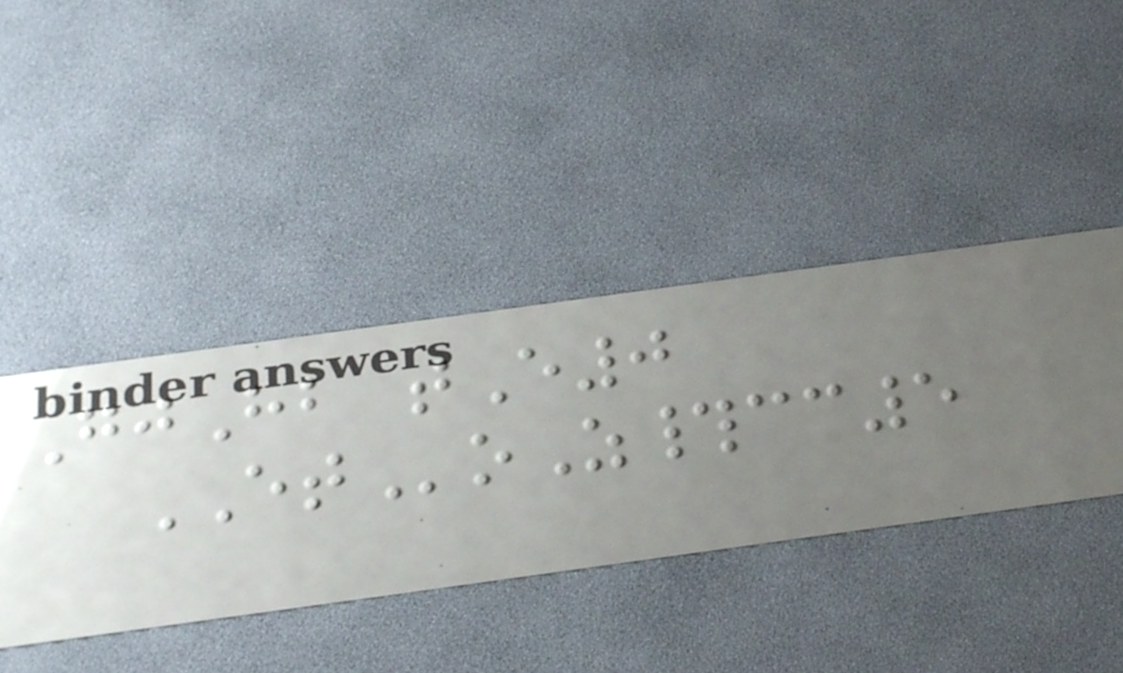GjHb tE0
EToZ#cc5
